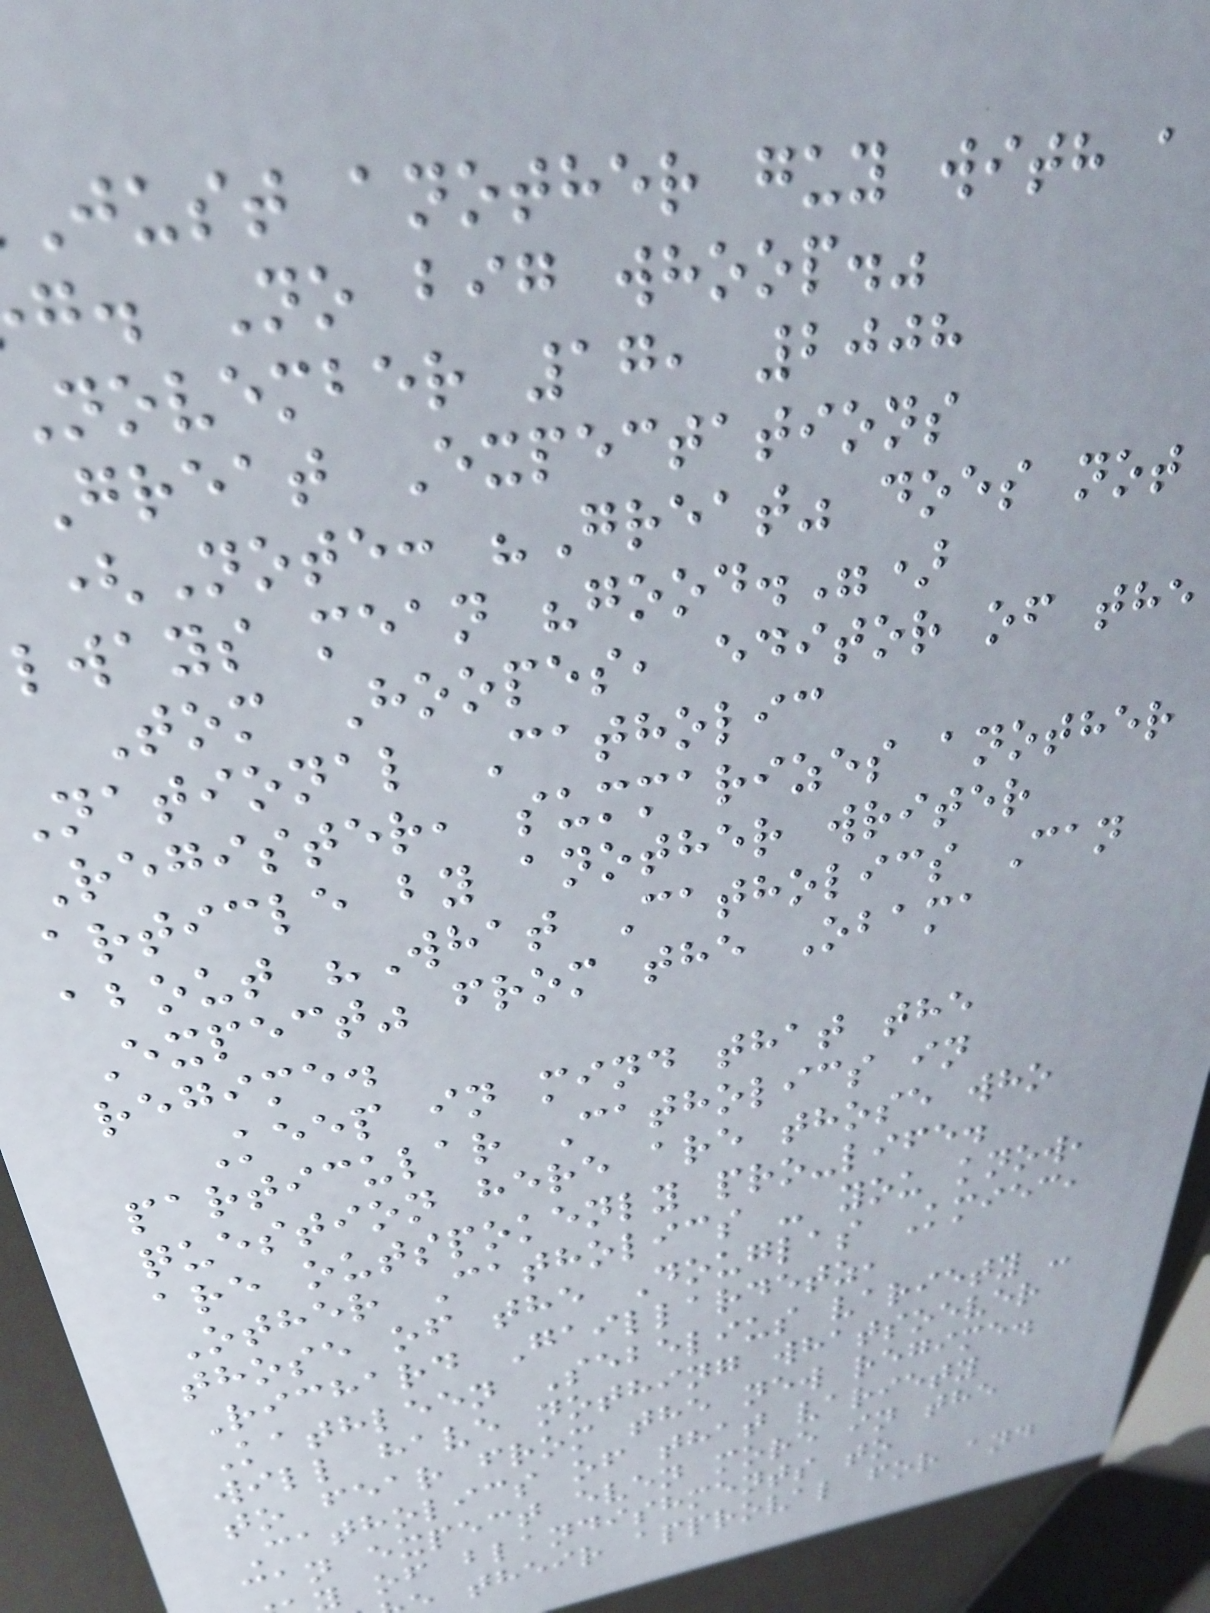Just another guy with a
g. No big whoop."
november 17, 2008
Great Expectations
(Note: "Great" does not
lways mean "good.")
Tom Hoopes, editor of the
National Catholic
Register, summarizes another
article by another writer
about "What Catholics Can
Expect" from the Obama
regime.
Keep in mind that the
particular Catholics in
question here are those who
are outspokenly pro-life.
Other Catholics - you know,
those of the Douglas Kmiec,
Richard Gaillardetz,
Kathleen Sebelius variety -
will have nothing whatsoever
to fear from the new regime.
Catholics of that variety
can expect even more in the
of blandishments to
their approval for and
